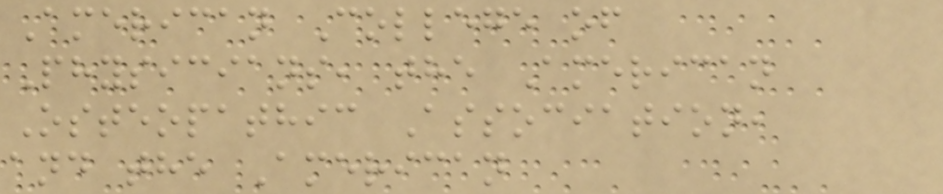American College of
Physicians, the American
Osteopathic Association,
and the American
